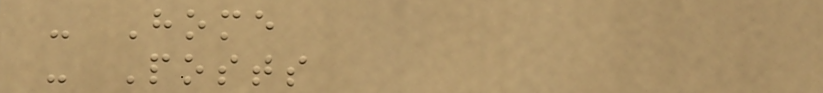- Home
- Posts
